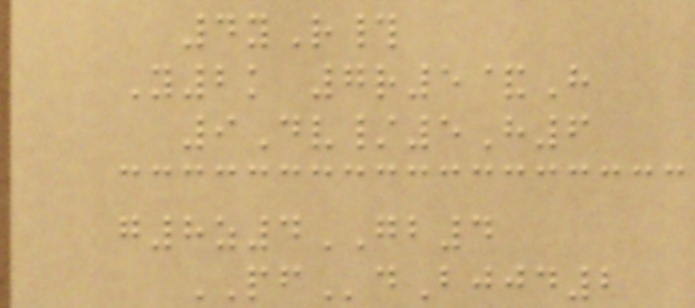4yR#
Y2k 7r5&H
9Dv/5H6
g8z4GB4
PFdBjjd2
